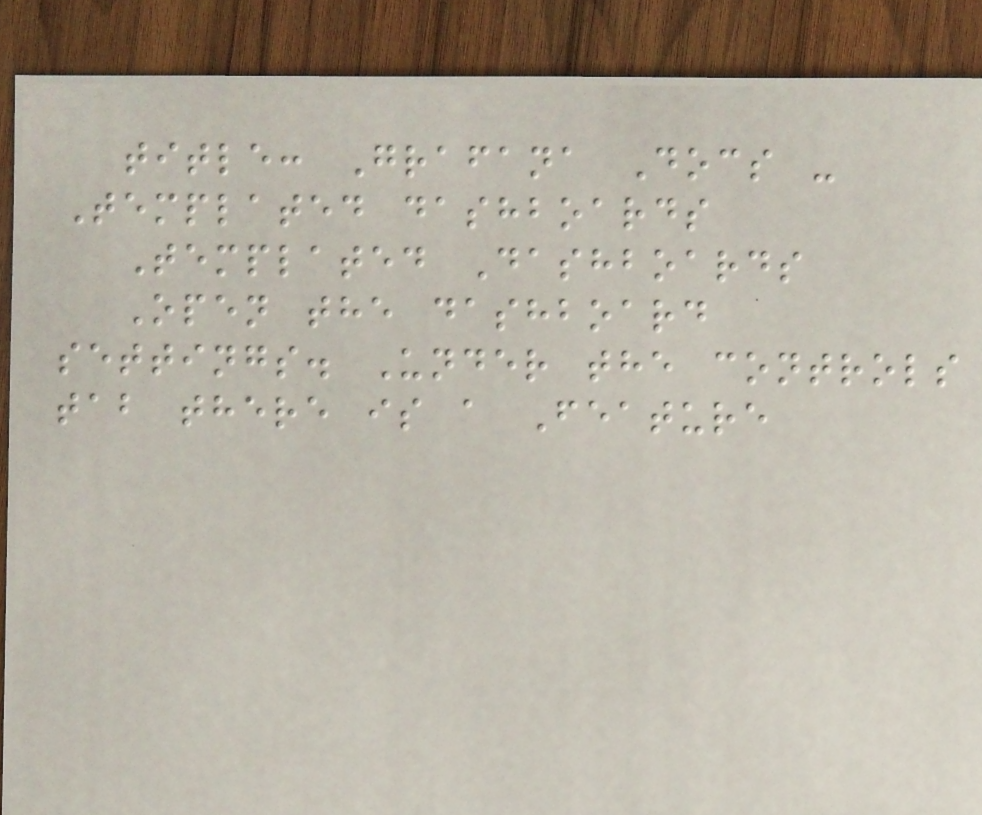title: Grafana Docs -
Templated dashboards
Templated Dashboards
Open the dashboard
settings. Under the controls
tab there is a Feature
